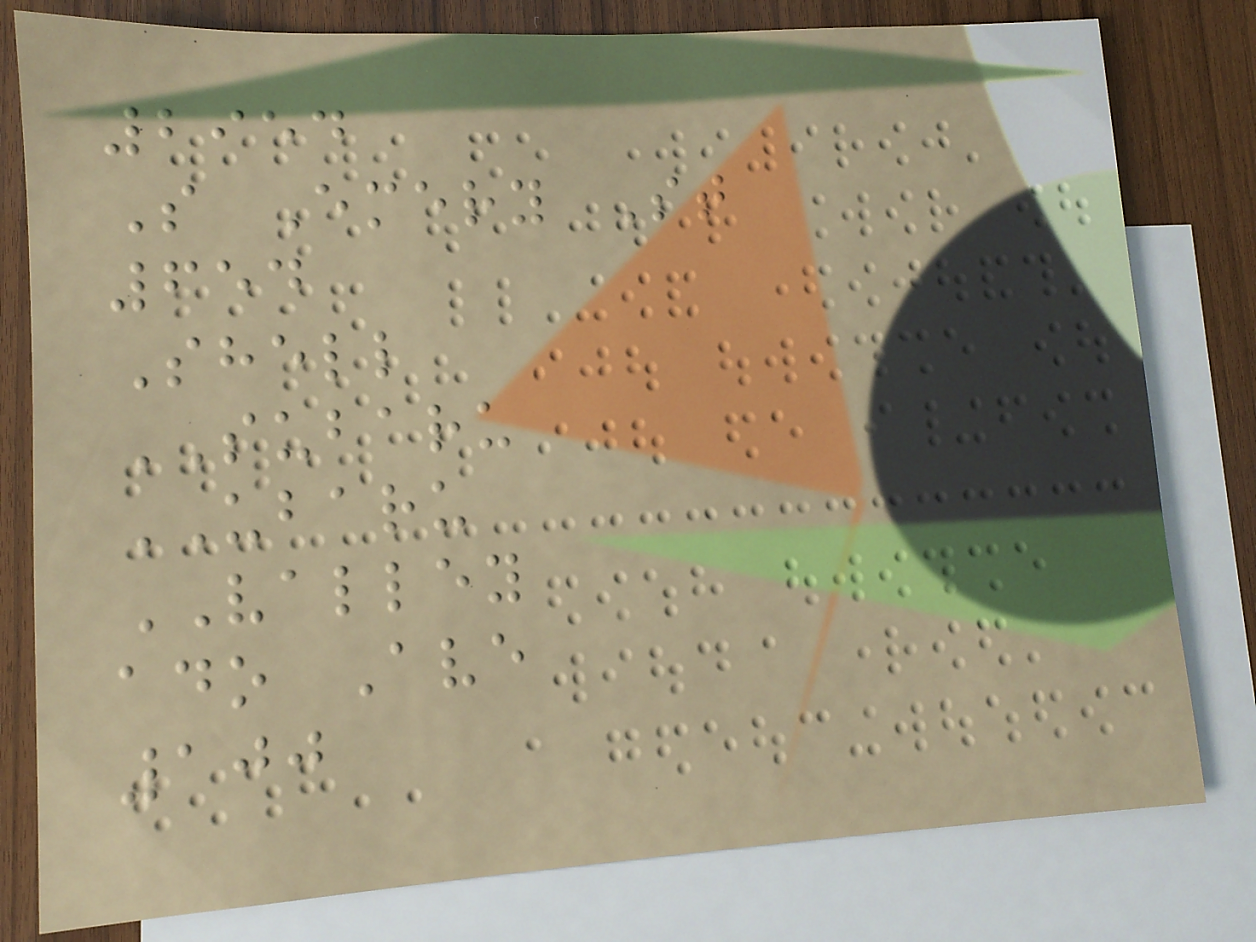2954
S Emery St
654
Shell
SUBARU
UBARU
VALLEY
ado Ave
100
